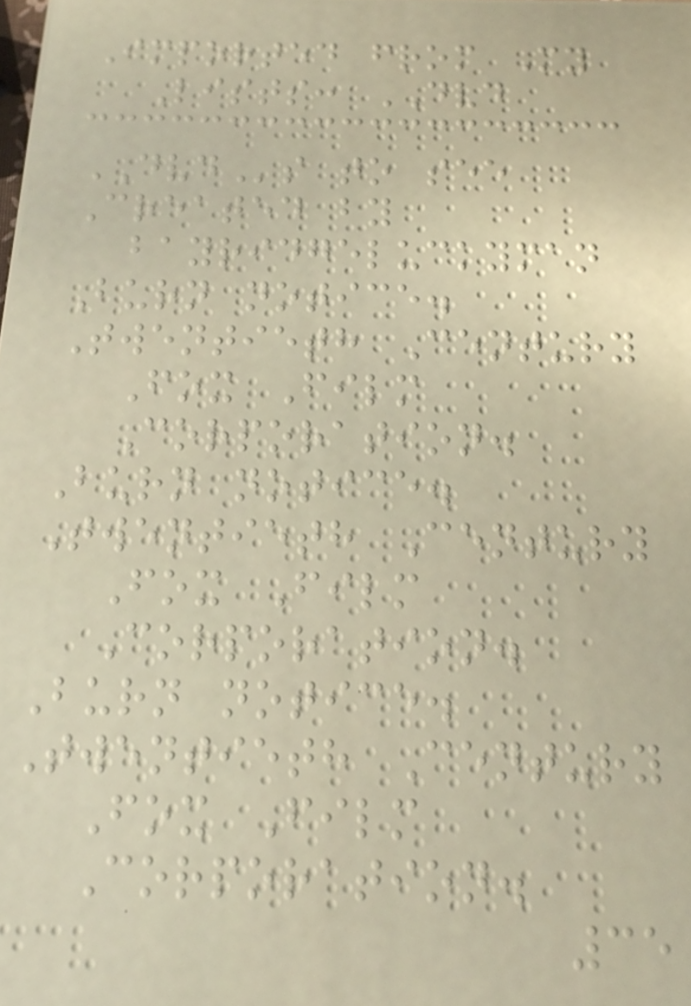Imported from My
Lists: DVD
DVDs to see
Created by
bayridgeluckyman
Burn notice.
Twentieth Century
Fox Film
Corporation.
Burn notice.
Twentieth Century
Fox Film
Corporation.
Burn notice.
Twentieth Century
Fox Film
Corporation.
35
